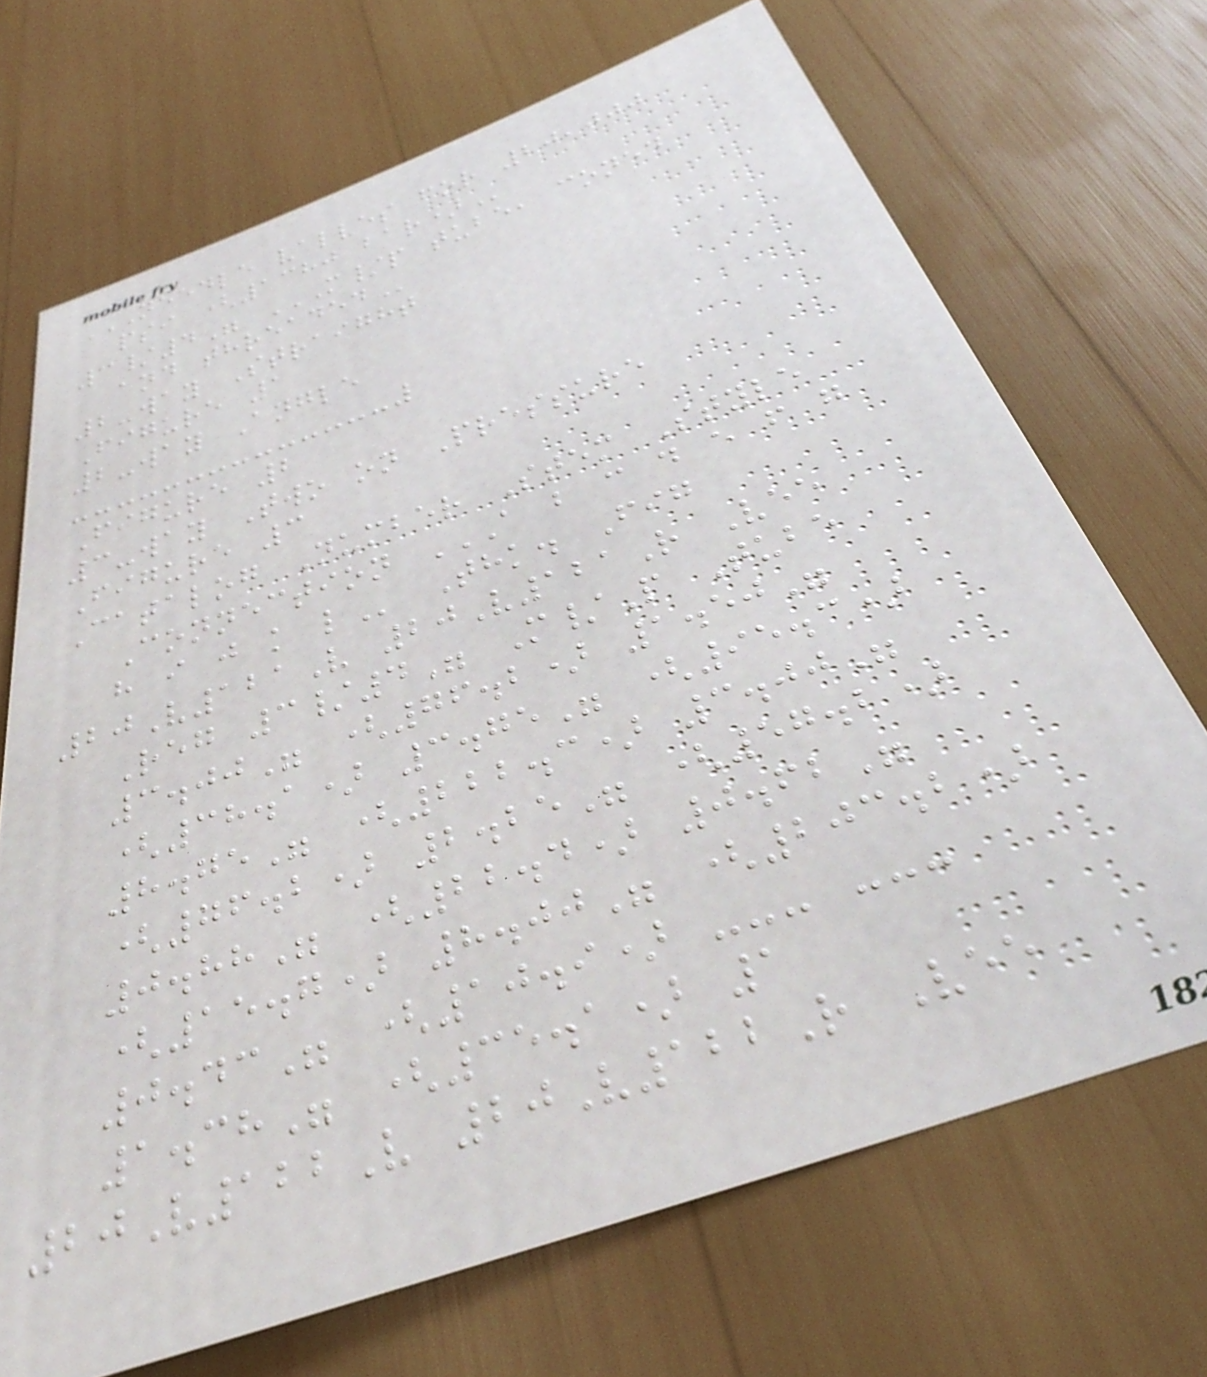NEEDLE VALVES FOR 20,000
PSI (1380 BAR)
3/4" M/P TUBE, CONED
AND THREADED
2-way Straight
Figure 1
2-way Angle
Figure 2
3-way Two on Pressure
Figure 3
Catalog Number Stem Style
Connection A B C D E F G
H I J K L Thk. Fig
20V121V 20V121R Vee
Reg 3/4" M/P Tube
3.00" (76.2) 1.50"
(38.1) 3.75" (95.3)
8.75" (222.3) 3.00"
(76.2) 2.25" (57.2)
0.88" (22.4) 0.62"
(15.7) 8.00" (203.2)
0.43" (10.9) --- ---
1.38" (35.1) 1
20V122V 20V122R Vee
